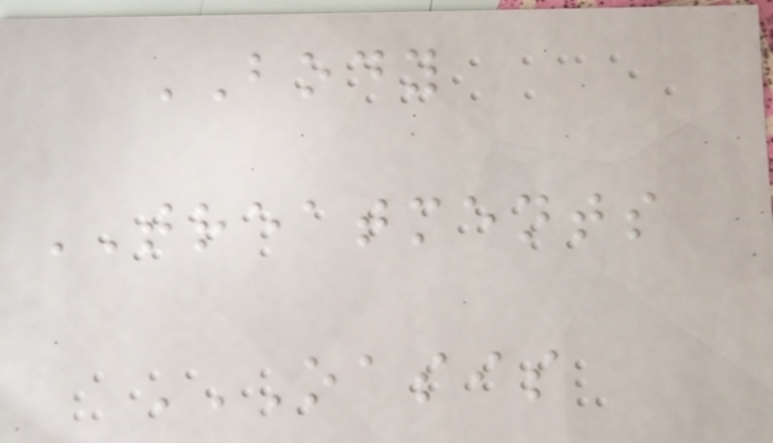BODY
TREATMENTS
OASIS
